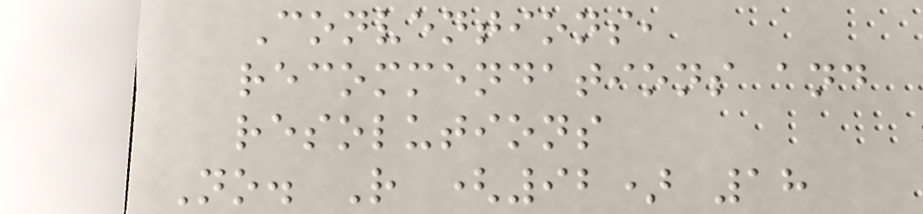Conventions,
recommendations and
resolutions
No. R (92) 18
